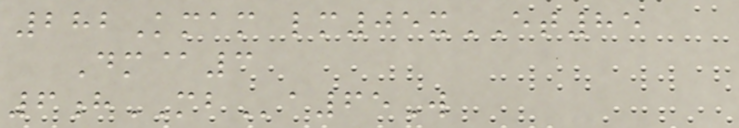282Kmam lm05xET85
Dm@3
6hMBa65W
